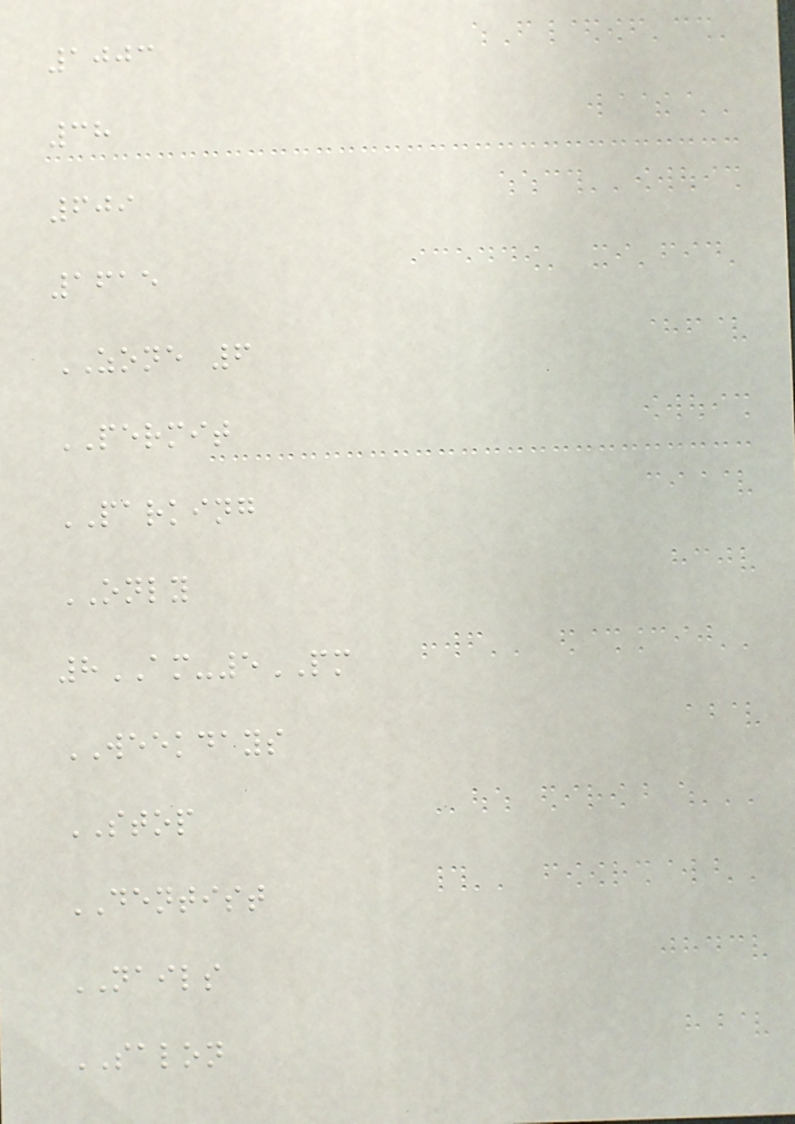1003
38
609
1615
ZONE 6
PERMIT
PARKING
ONLY
8AM-5PM
WEEKDAYS
STOP
DENTIST
NAILS
SALON
